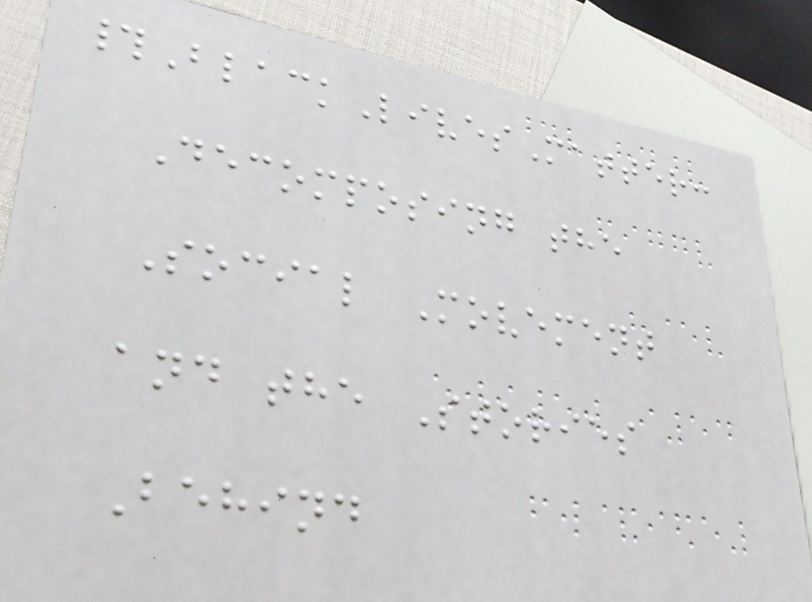#BlackLivesMatter:
Decomposing the
Social Movement
and the Stories
Behind
